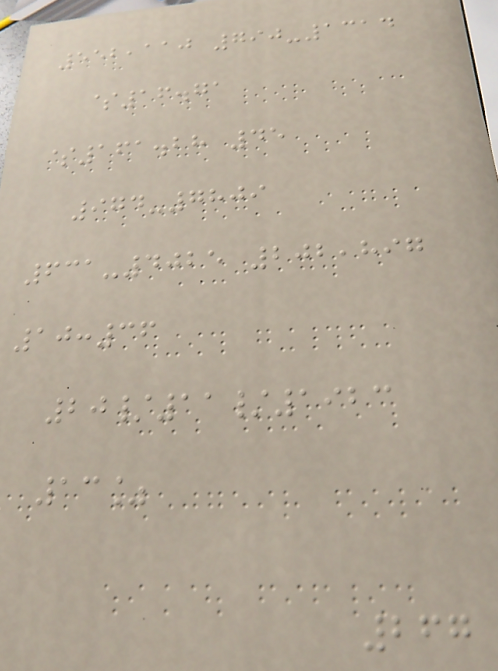552,110 790-1314
$16.71
$161.28 45
974-7809
631-4025 202,897
10:36
20/11/1923
13%
267
